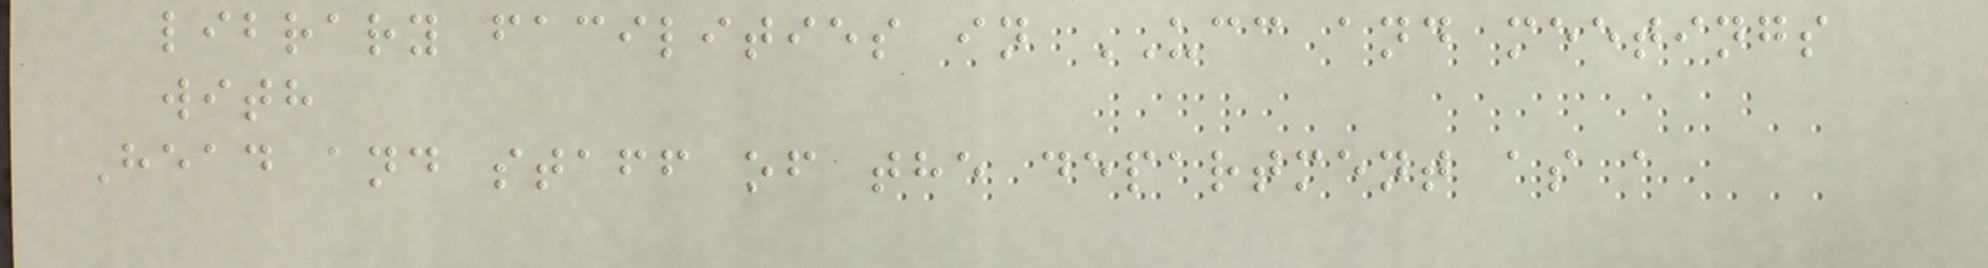library facilities in UCC and meetings
with
Head and staff of the department as a
